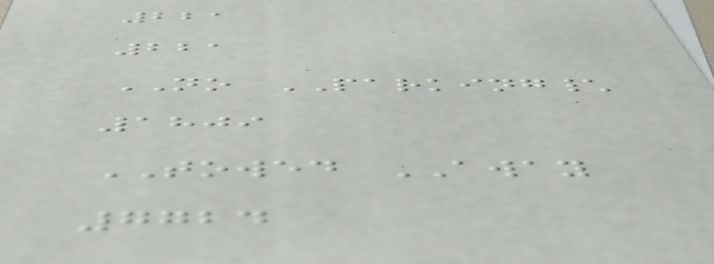221
221
NO PARKING\
1809
TOWED AWAY
7724
